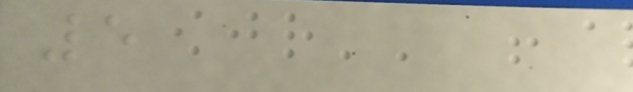5
